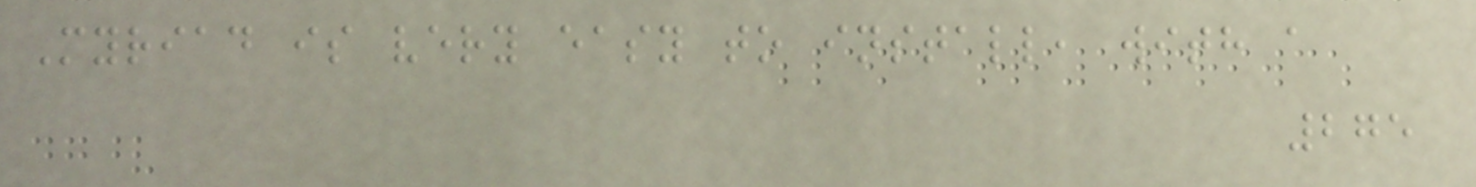Myriad is very easy to install, with a
275
